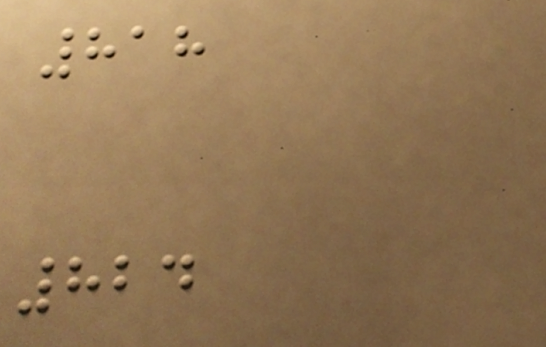818
824
